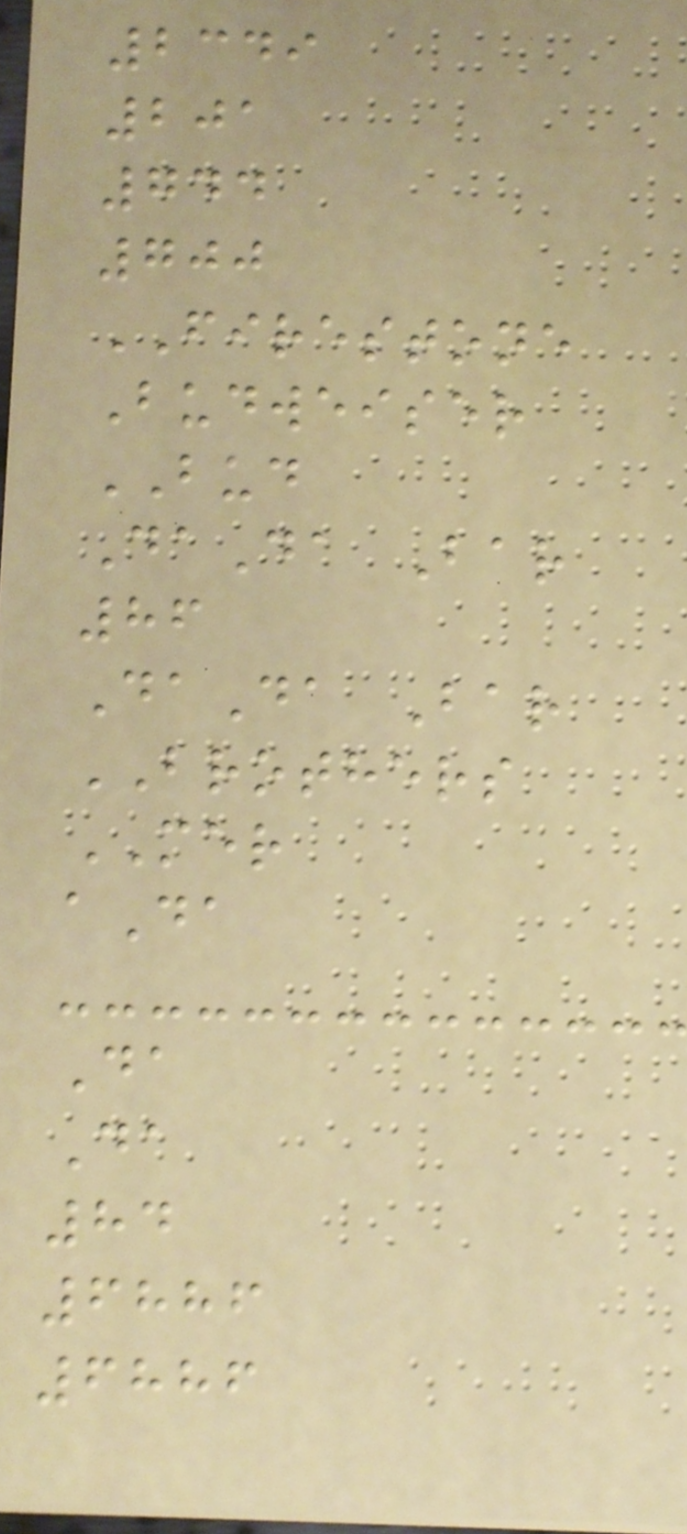2349
201
744
700
FIRESTONE
Budweiser
BUD
DaDa Bar
86
DaDa Bar
BROTHERS
MER
aDa
Da
Da
84
6886
6886
